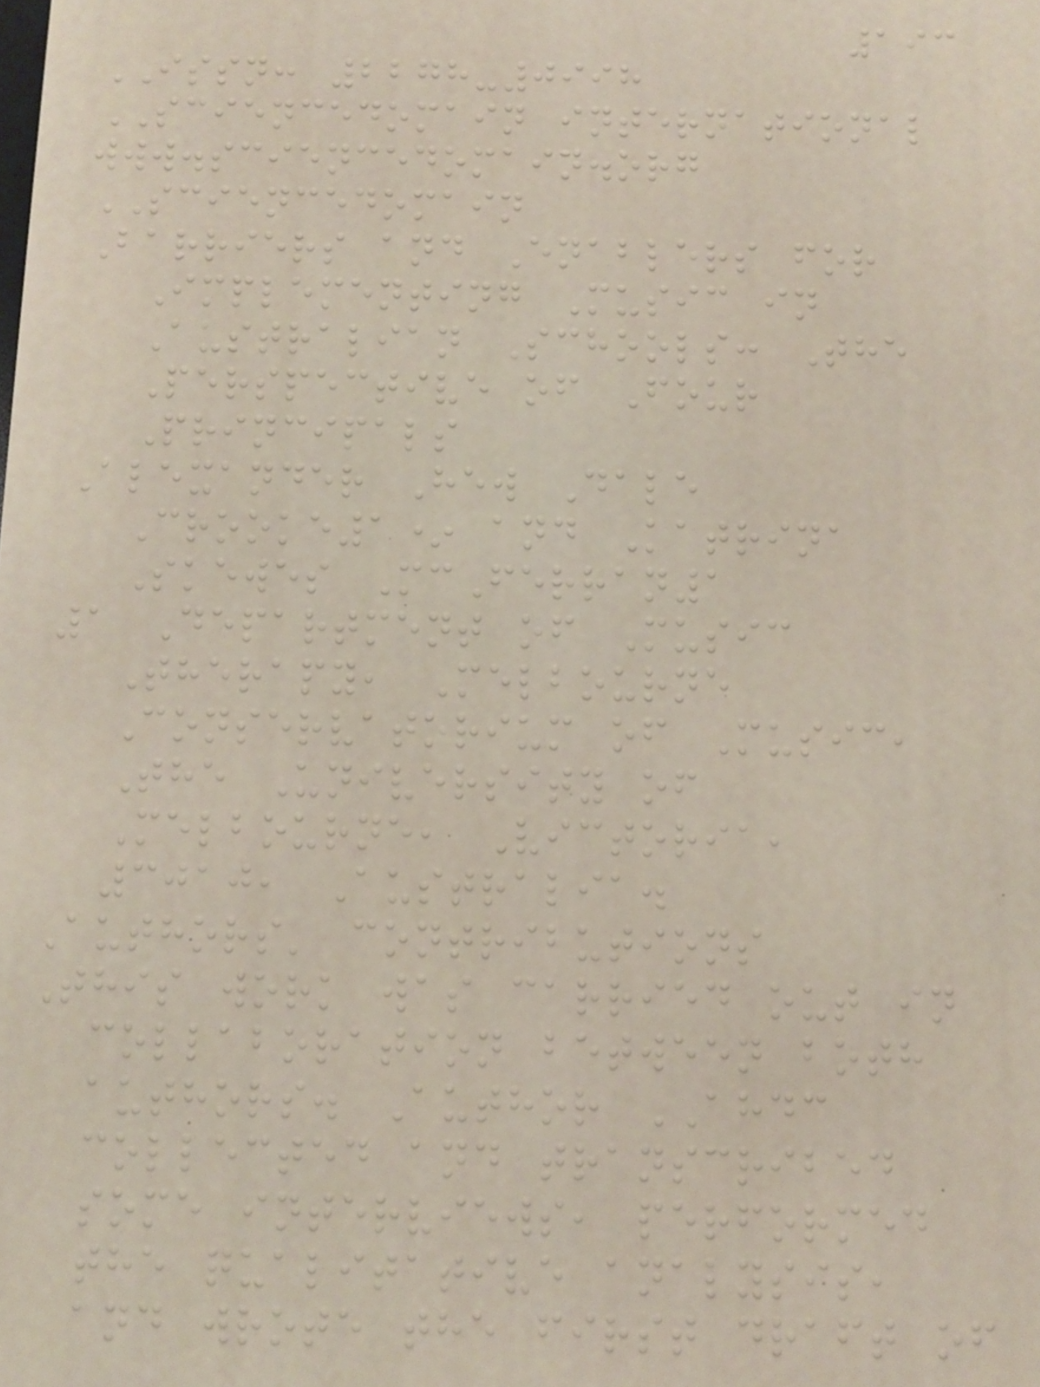193
ISSN: 2278-0998
SCIENCEDOMAIN international
www.sciencedomain.org
SCIENCEDOMAIN
Barriers and Enablers for
Implementing Music in
Australian Schools: The
Perspective of Four
Principals
Alexander Hew Dale
Crooke1* and Katrina
Skewes McFerran1
1 Department of Music
Therapy, Melbourne
Conservatorium of Music,
The University of
Melbourne, Victoria,
3010, Australia.
Authors' contributions
This work was carried out in
collaboration between both
authors. Author AHDC
collected and transcribed
some interviews, performed
the qualitative analysis,
and wrote the first draft of
